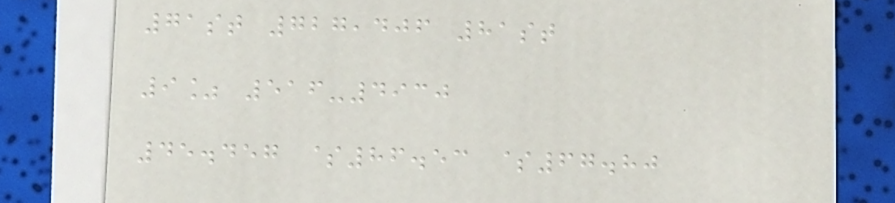71st 727,406 81st
9% 516-4930
45.457 $86.53 $67.80
